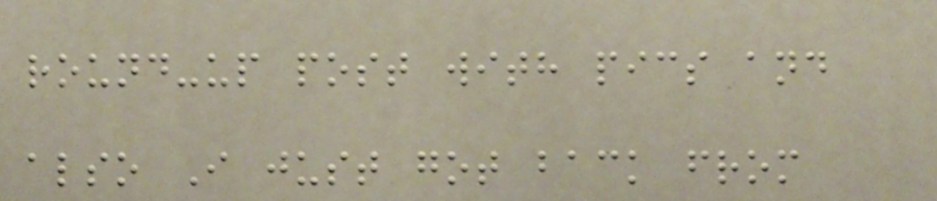round-up post with pics and
also I just got back from
